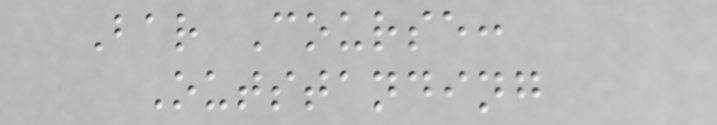Bar Course:
Outstanding
